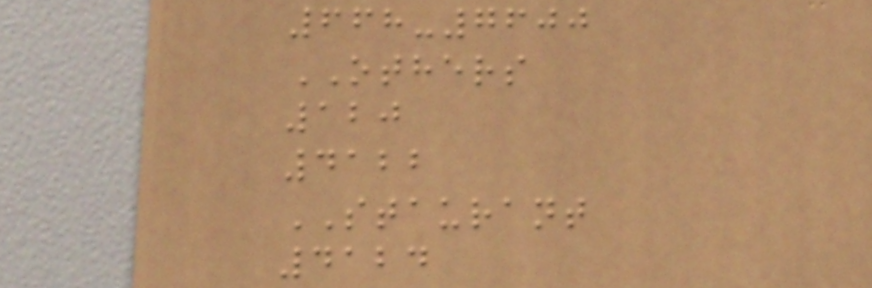668-7600
OTHERS
120
4122
STAURANT
4124
